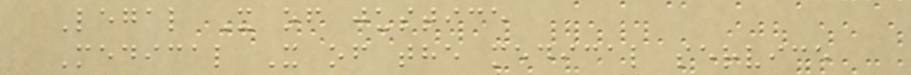Legal X of justice
Medical X of the medical service
